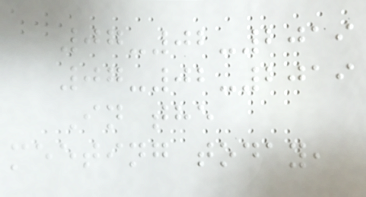07-02-2019
07-02-2019
In the
meeting today,
